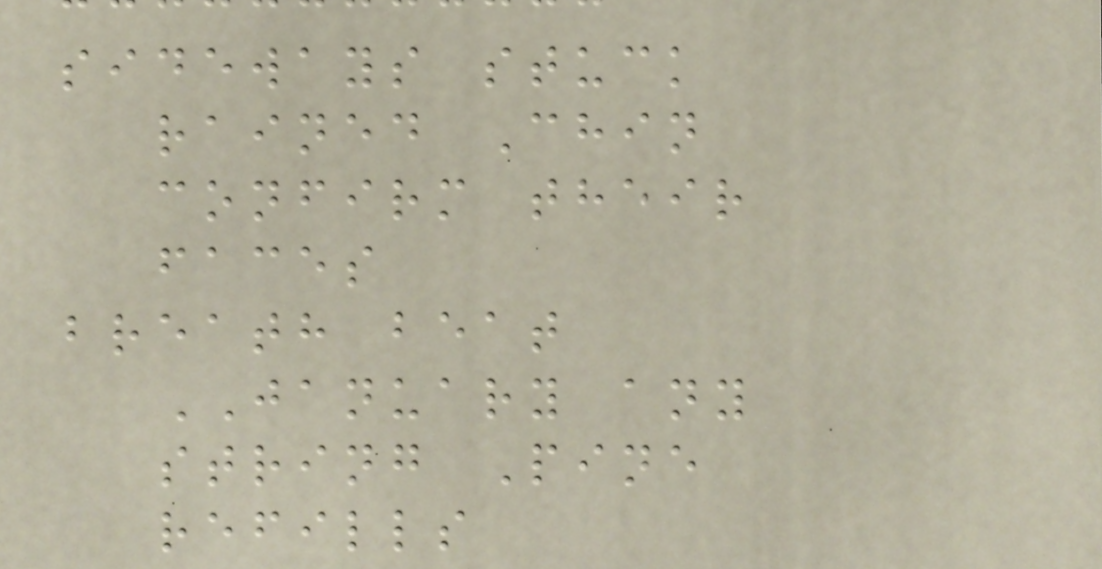sideways stuck
rained Chin
confirm their
faces
breath beat
JANUARY any
string Pine
refills
